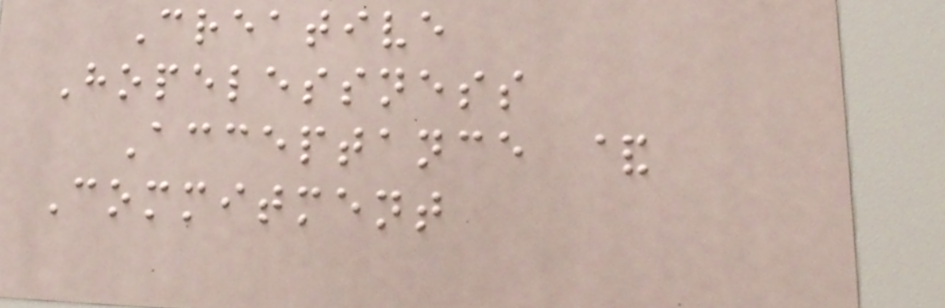Creative
Hopelessness
Acceptance &
Commitment
